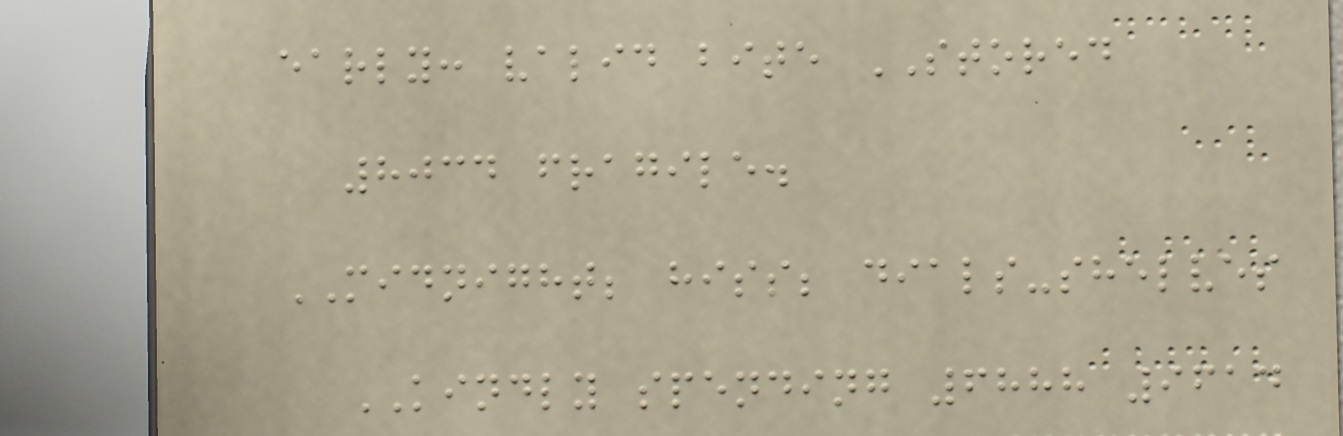early: valid bite STORED
8034 fragile.
MIDNIGHT; hiss; dials-shelves
KINDLY spending 6888 9614
